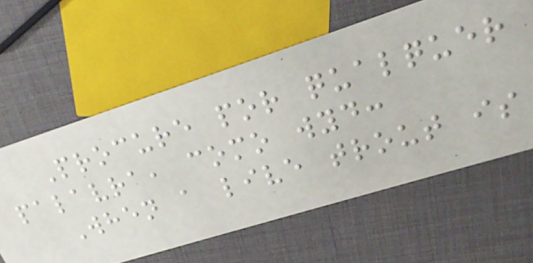Procure por qualquer
palavra, como wyd:
When a live trout is
